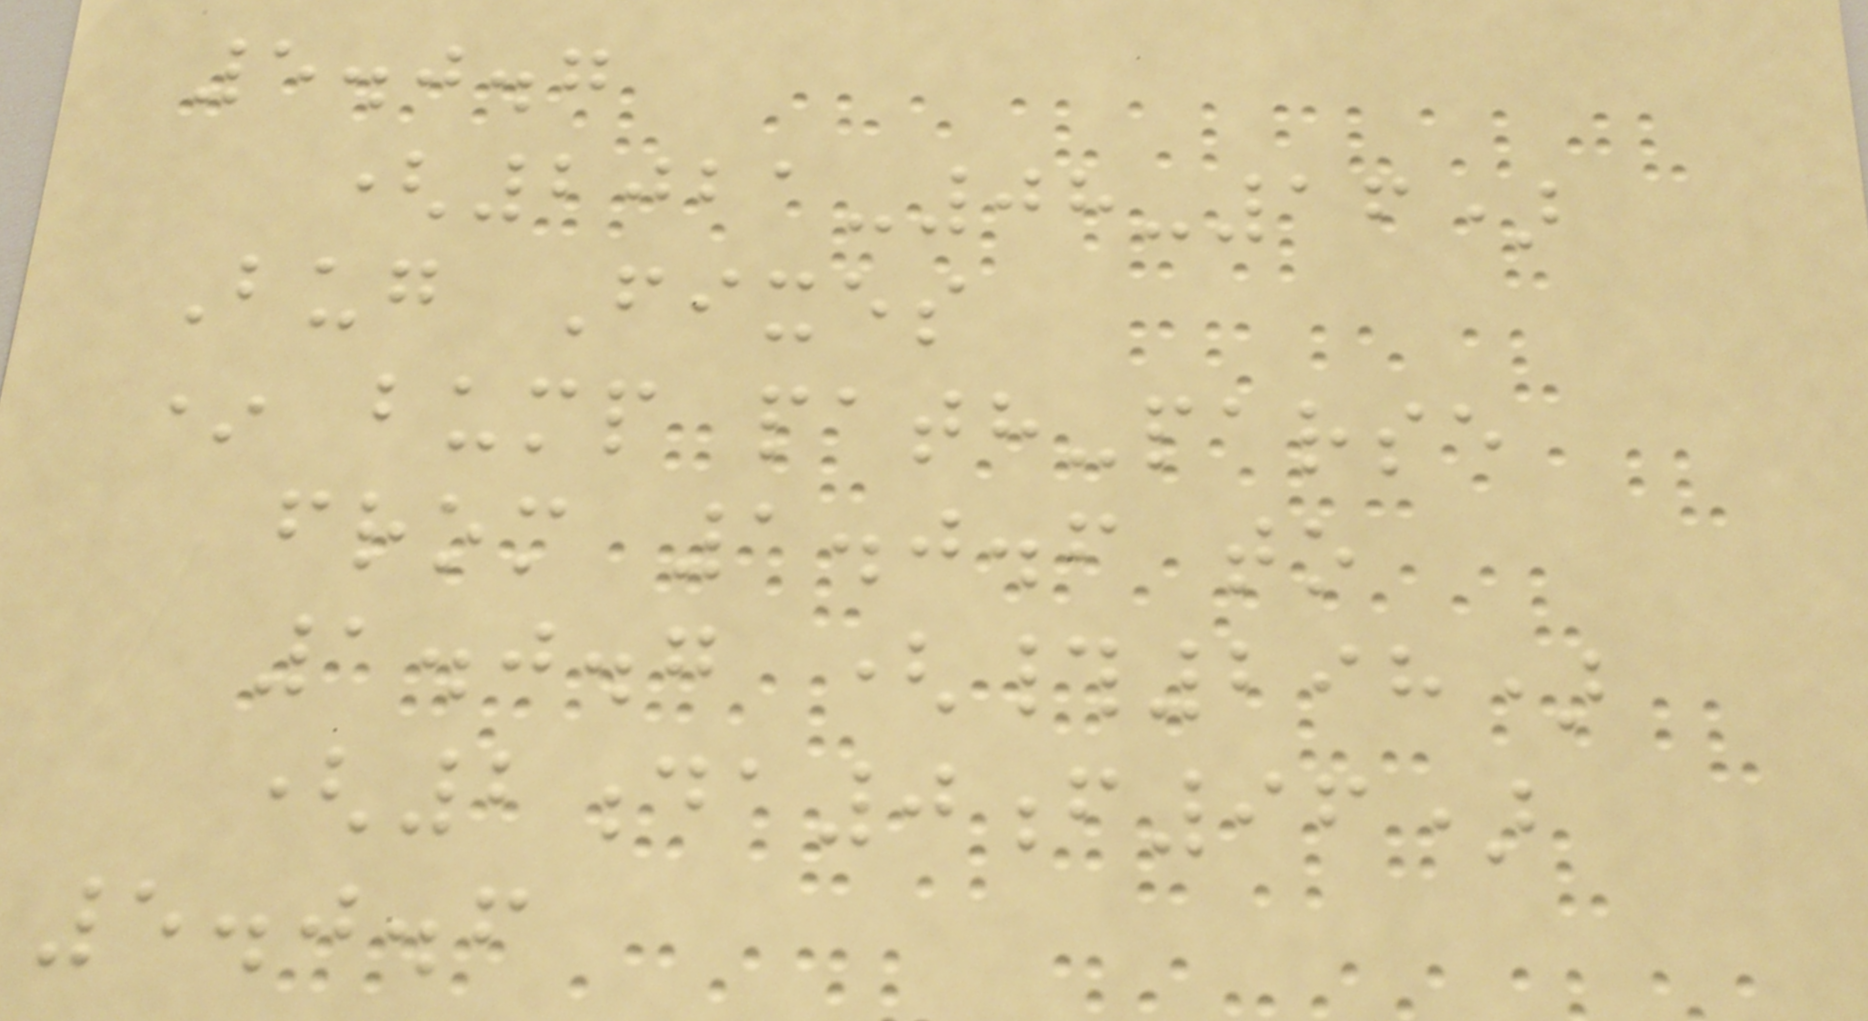5.0.7
(2021-08-16)
Bug Fixes
* bump path-parse
from 1.0.6 to
1.0.7 (#298)
(2da0f96)
5.0.6
